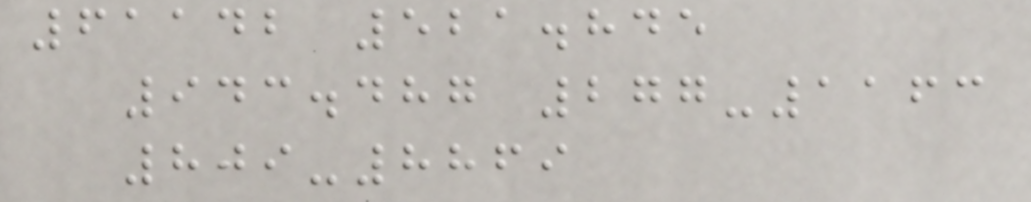61142 521.845
943.487 277-1163
809-8869
